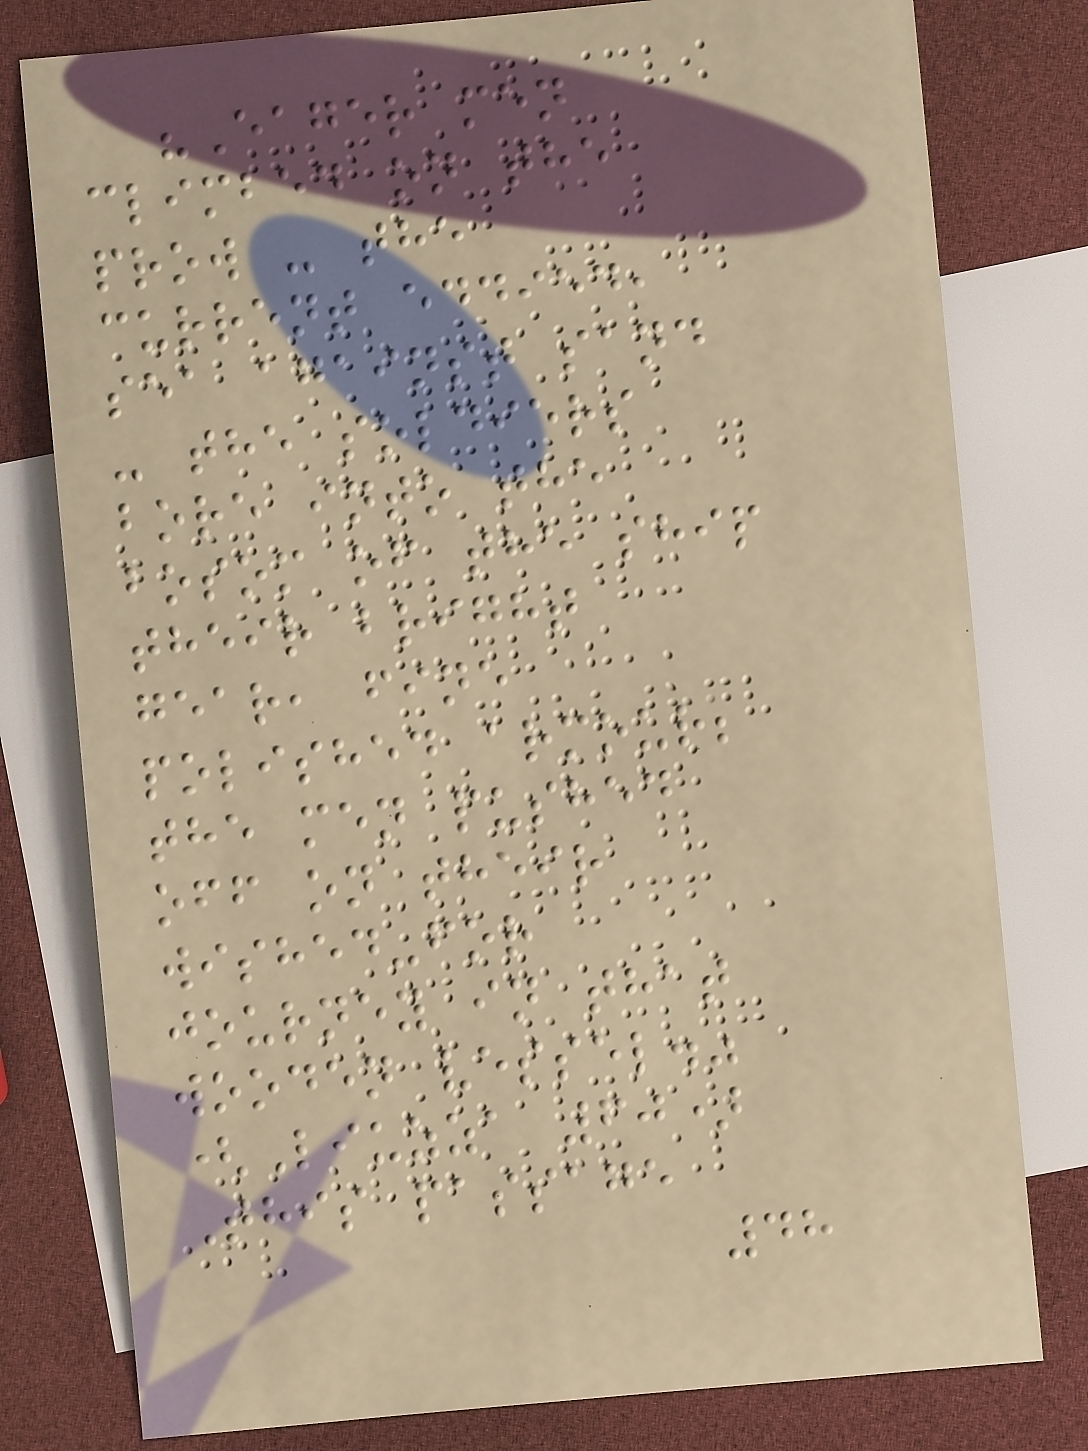"Eager men
climbed on the
prow - the
current eddied,
sea against sand
- the soldiers
bore into the
bosom of the ship
their bright
gear, fine
polished armour;
the men pushed
off on their
wished-for
journey in that
wooden vessel."
(Liuzza 60)
This passage
48
